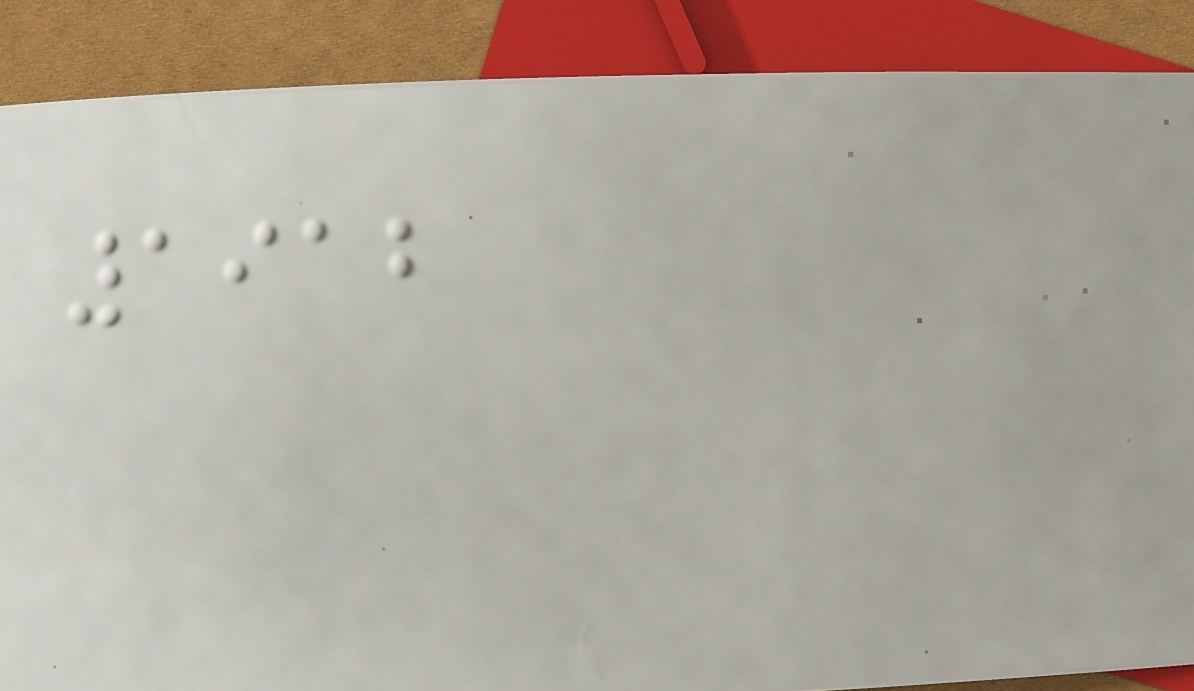1912
